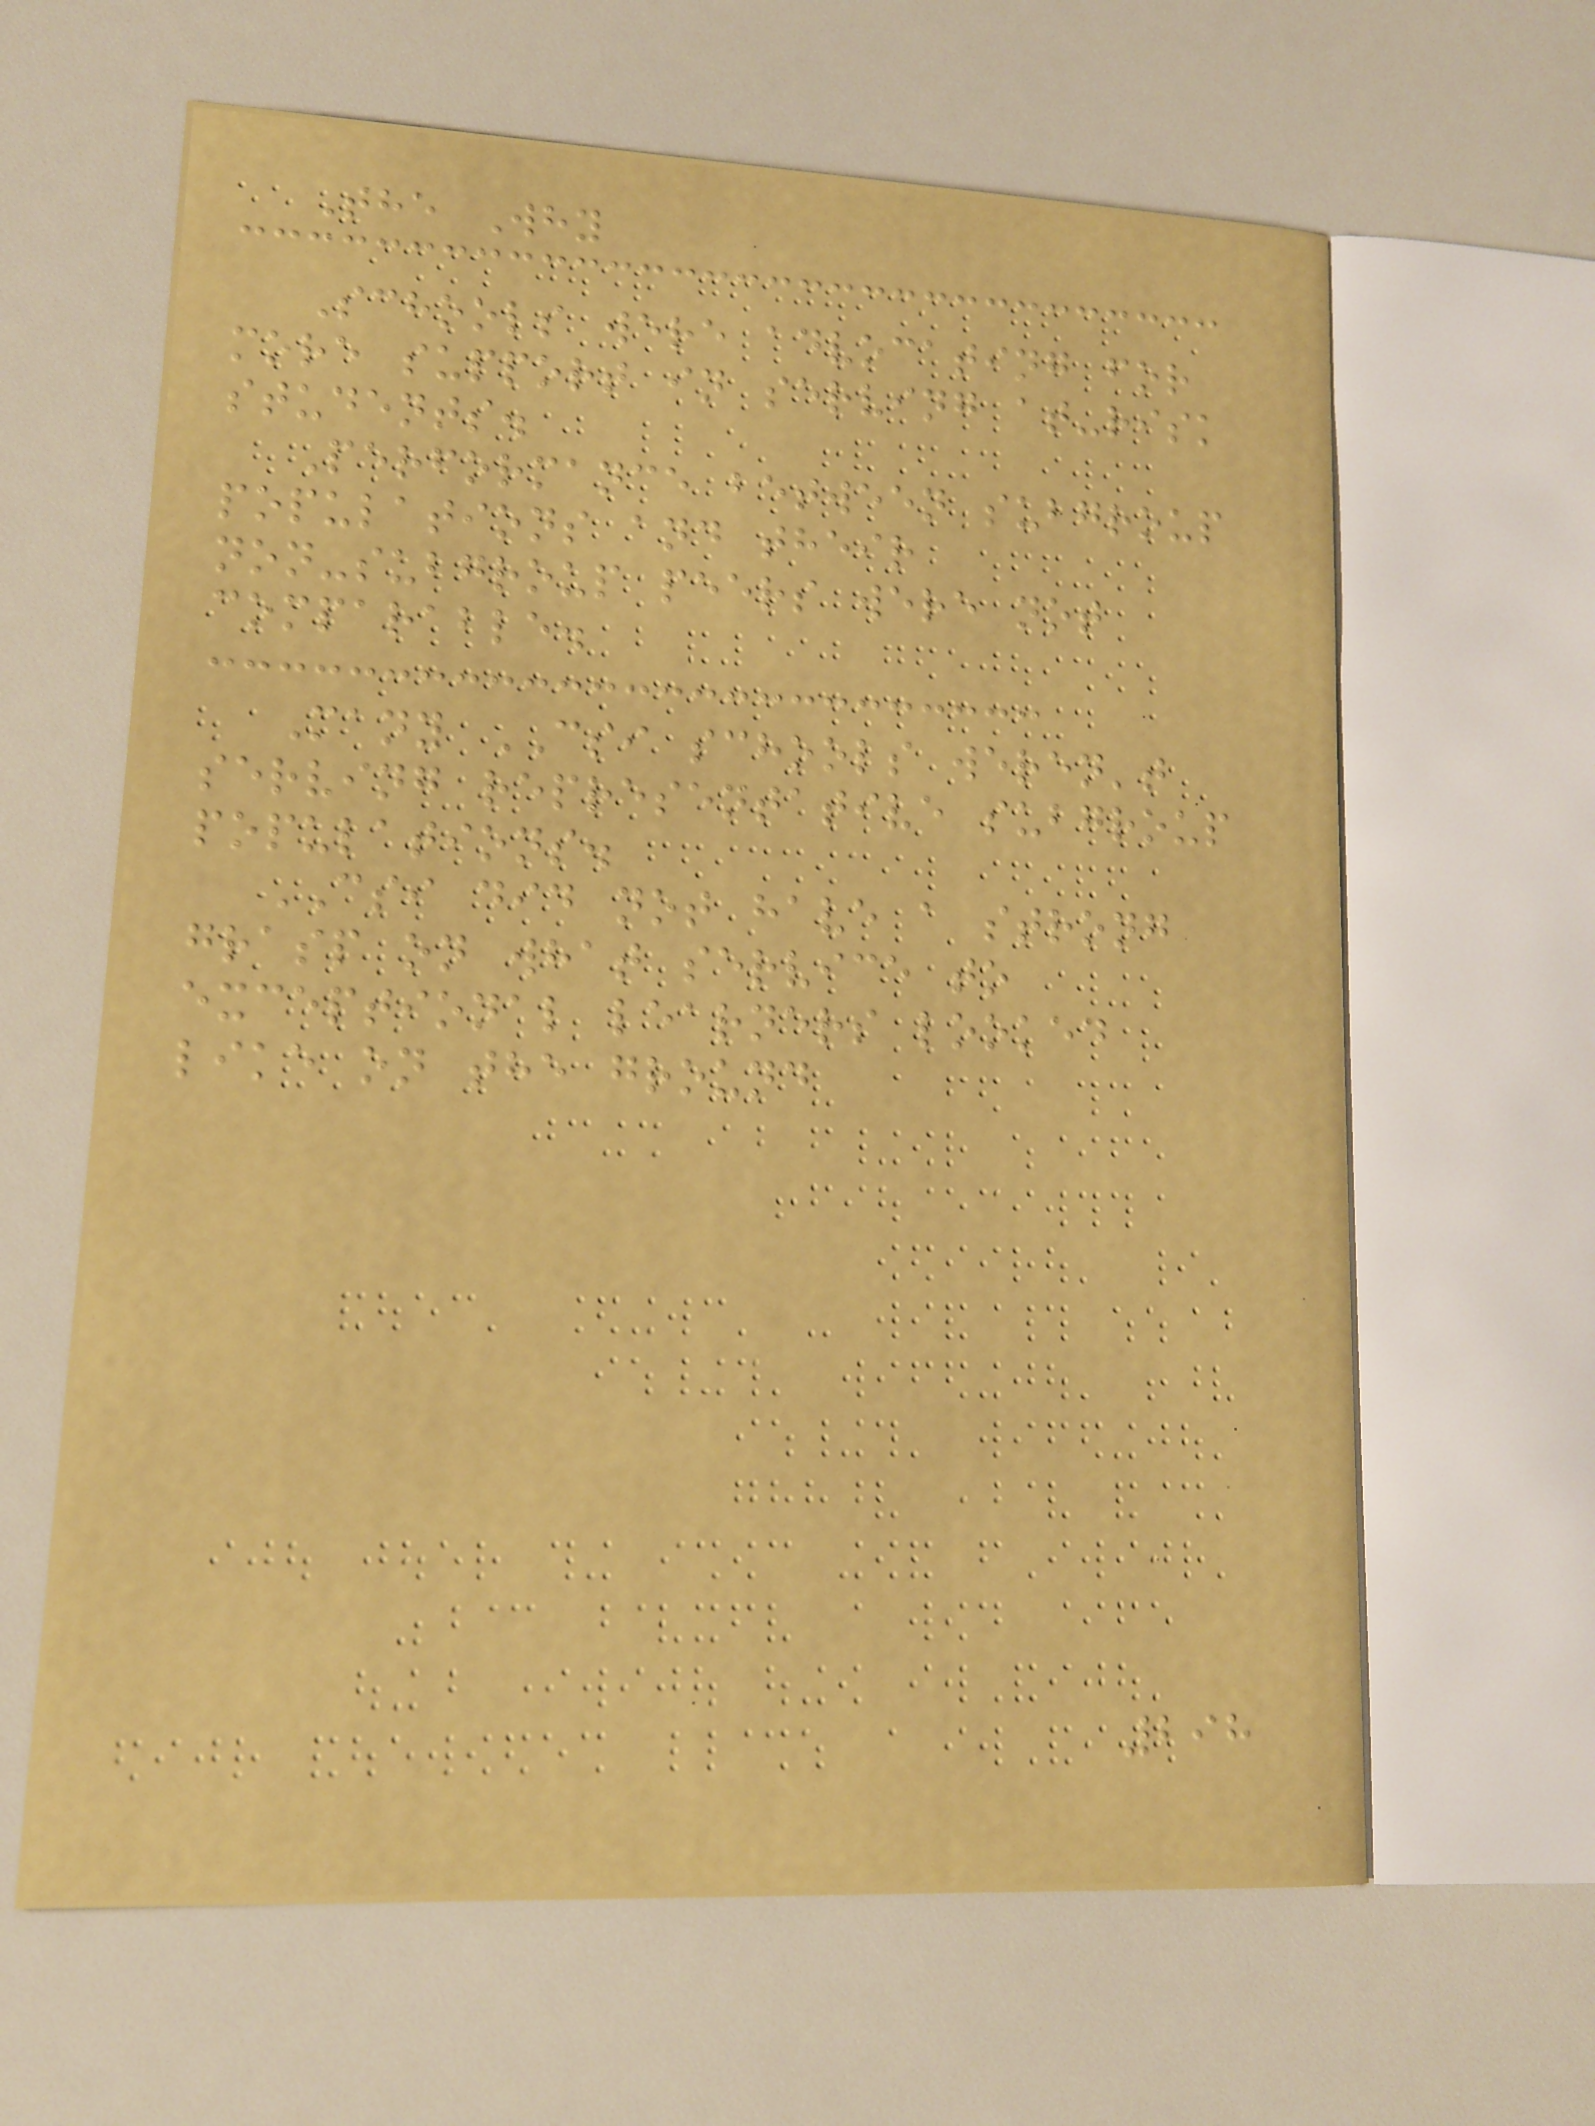The Why
Schools were advocating for
more support in serving at-risk
students.
Performance between subgroup
populations and their
non-subgroup peers were not
comparable.
Many CSI schools weren't
serving representative subgroup
populations.
CSI did not have a strong
grasp on what service to
exceptional learners looked
like on the ground
298
